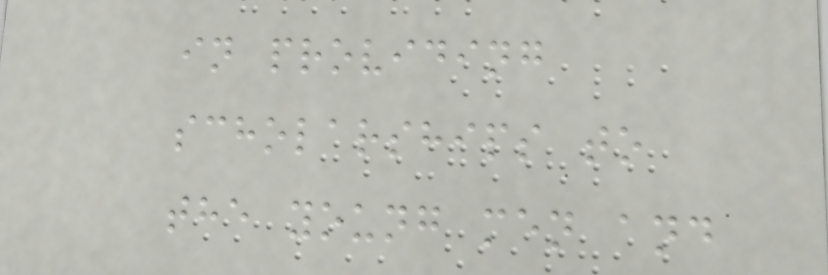in providing
scholarships to
the young men and
